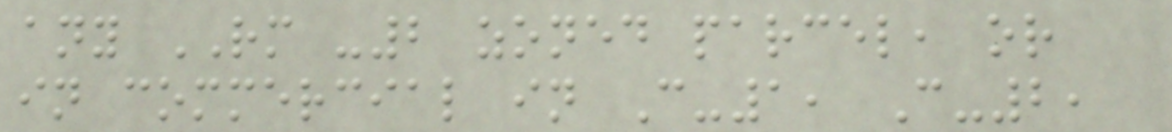any RM -2 zoned parcel, or
in commercial in C-1, C-2,
